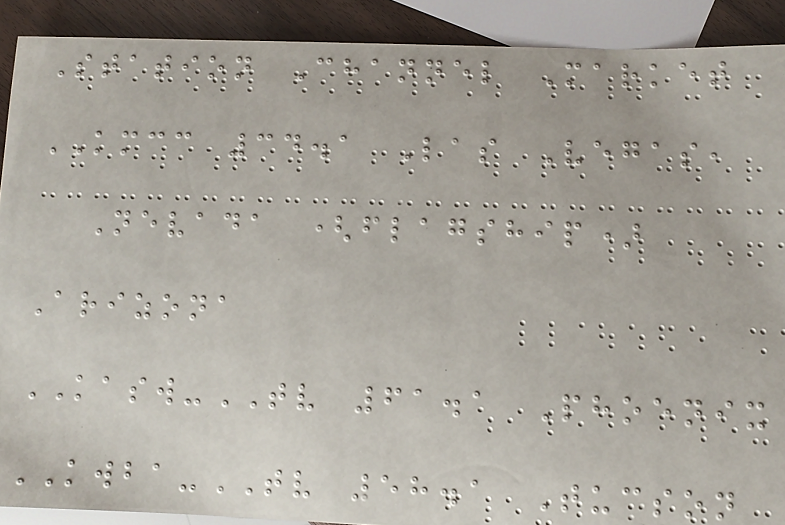Station Channel Market
KMCC 34.1 Las Vegas,
Nevada (flagship)
Arizona
KASW-TV 61.1 Phoenix
KWBA-TV 58.1 Tucson
